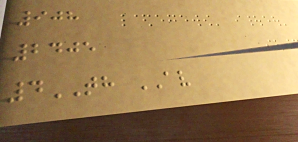908
2405
4TH AV
